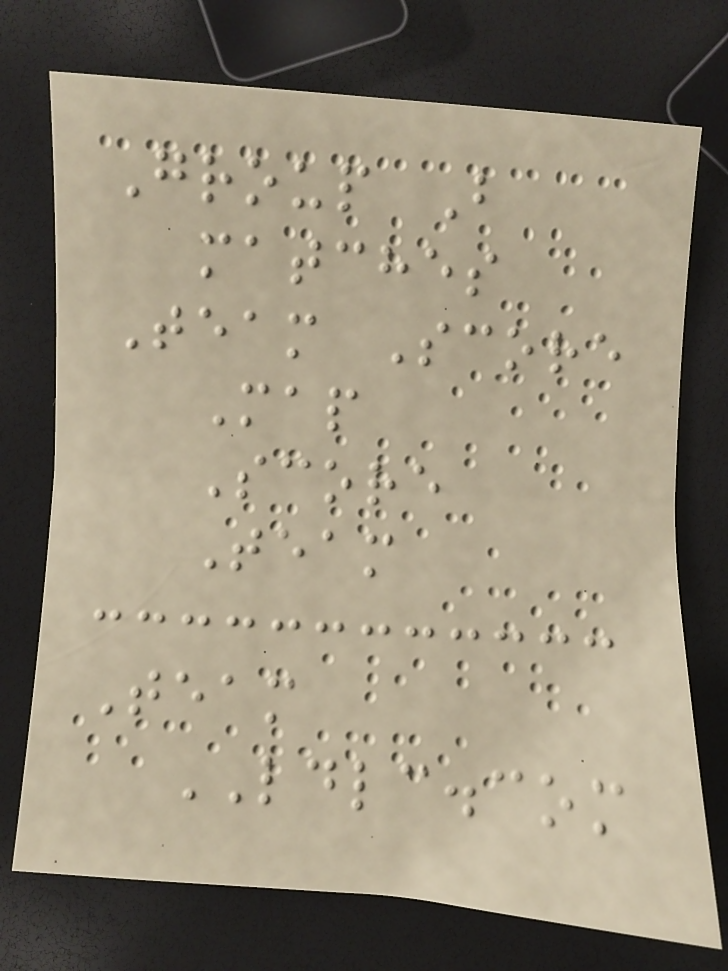Group B
matches
Team Score
Map
Score
Team
Team
LDLC.com
